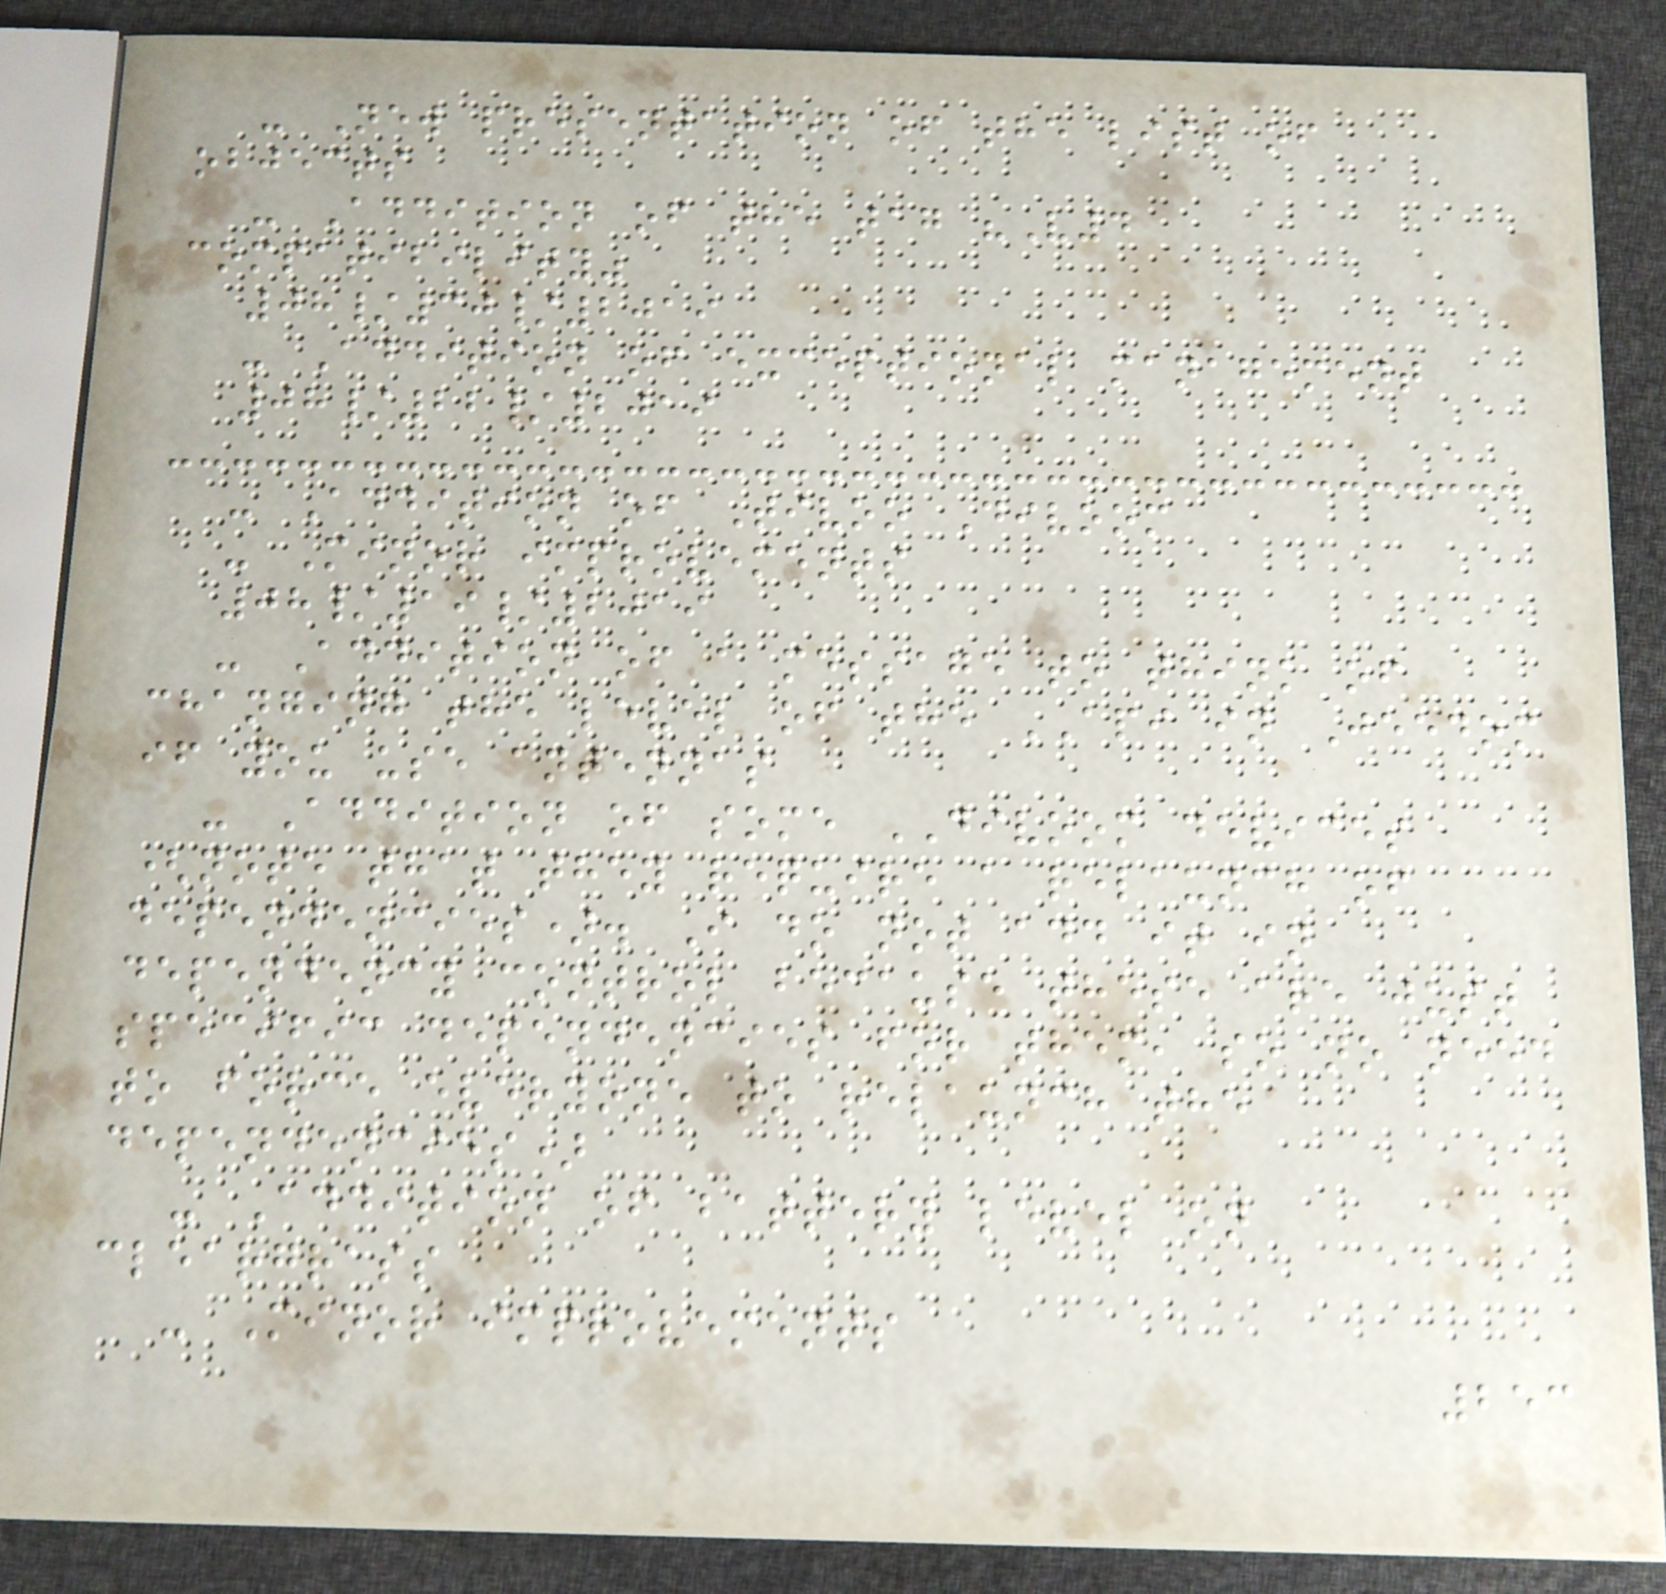- New presentation of the list of
objects
- Addition of the tag "V4
compatibility"
08/30/2019
- Addition of exceptional management
08/22/2019
- Addition of Tivoo Divoom
- Minor improvements
08/19/2019
- Addition of a message to think of
changing the level of the API in Jeedom
if you use antennas
- Addition of some DIVOOM devices
(note that they require a relaunch of
dependencies). I do not add it in
dependency control because these are just
specific dependencies for them, so no need
to force everyone to relaunch the
dependencies)
- Addition of battery level on
cleargrass
- Minor improvements
253
